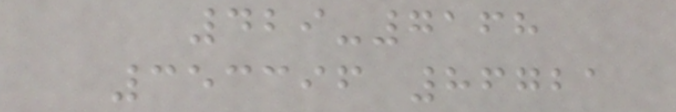429-7168
353396 86721
